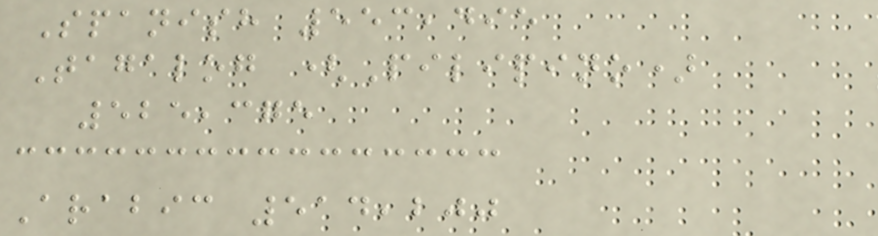Spanish 553,495
Tagalog (Pilipino)
525,375
Arabic 514,200
